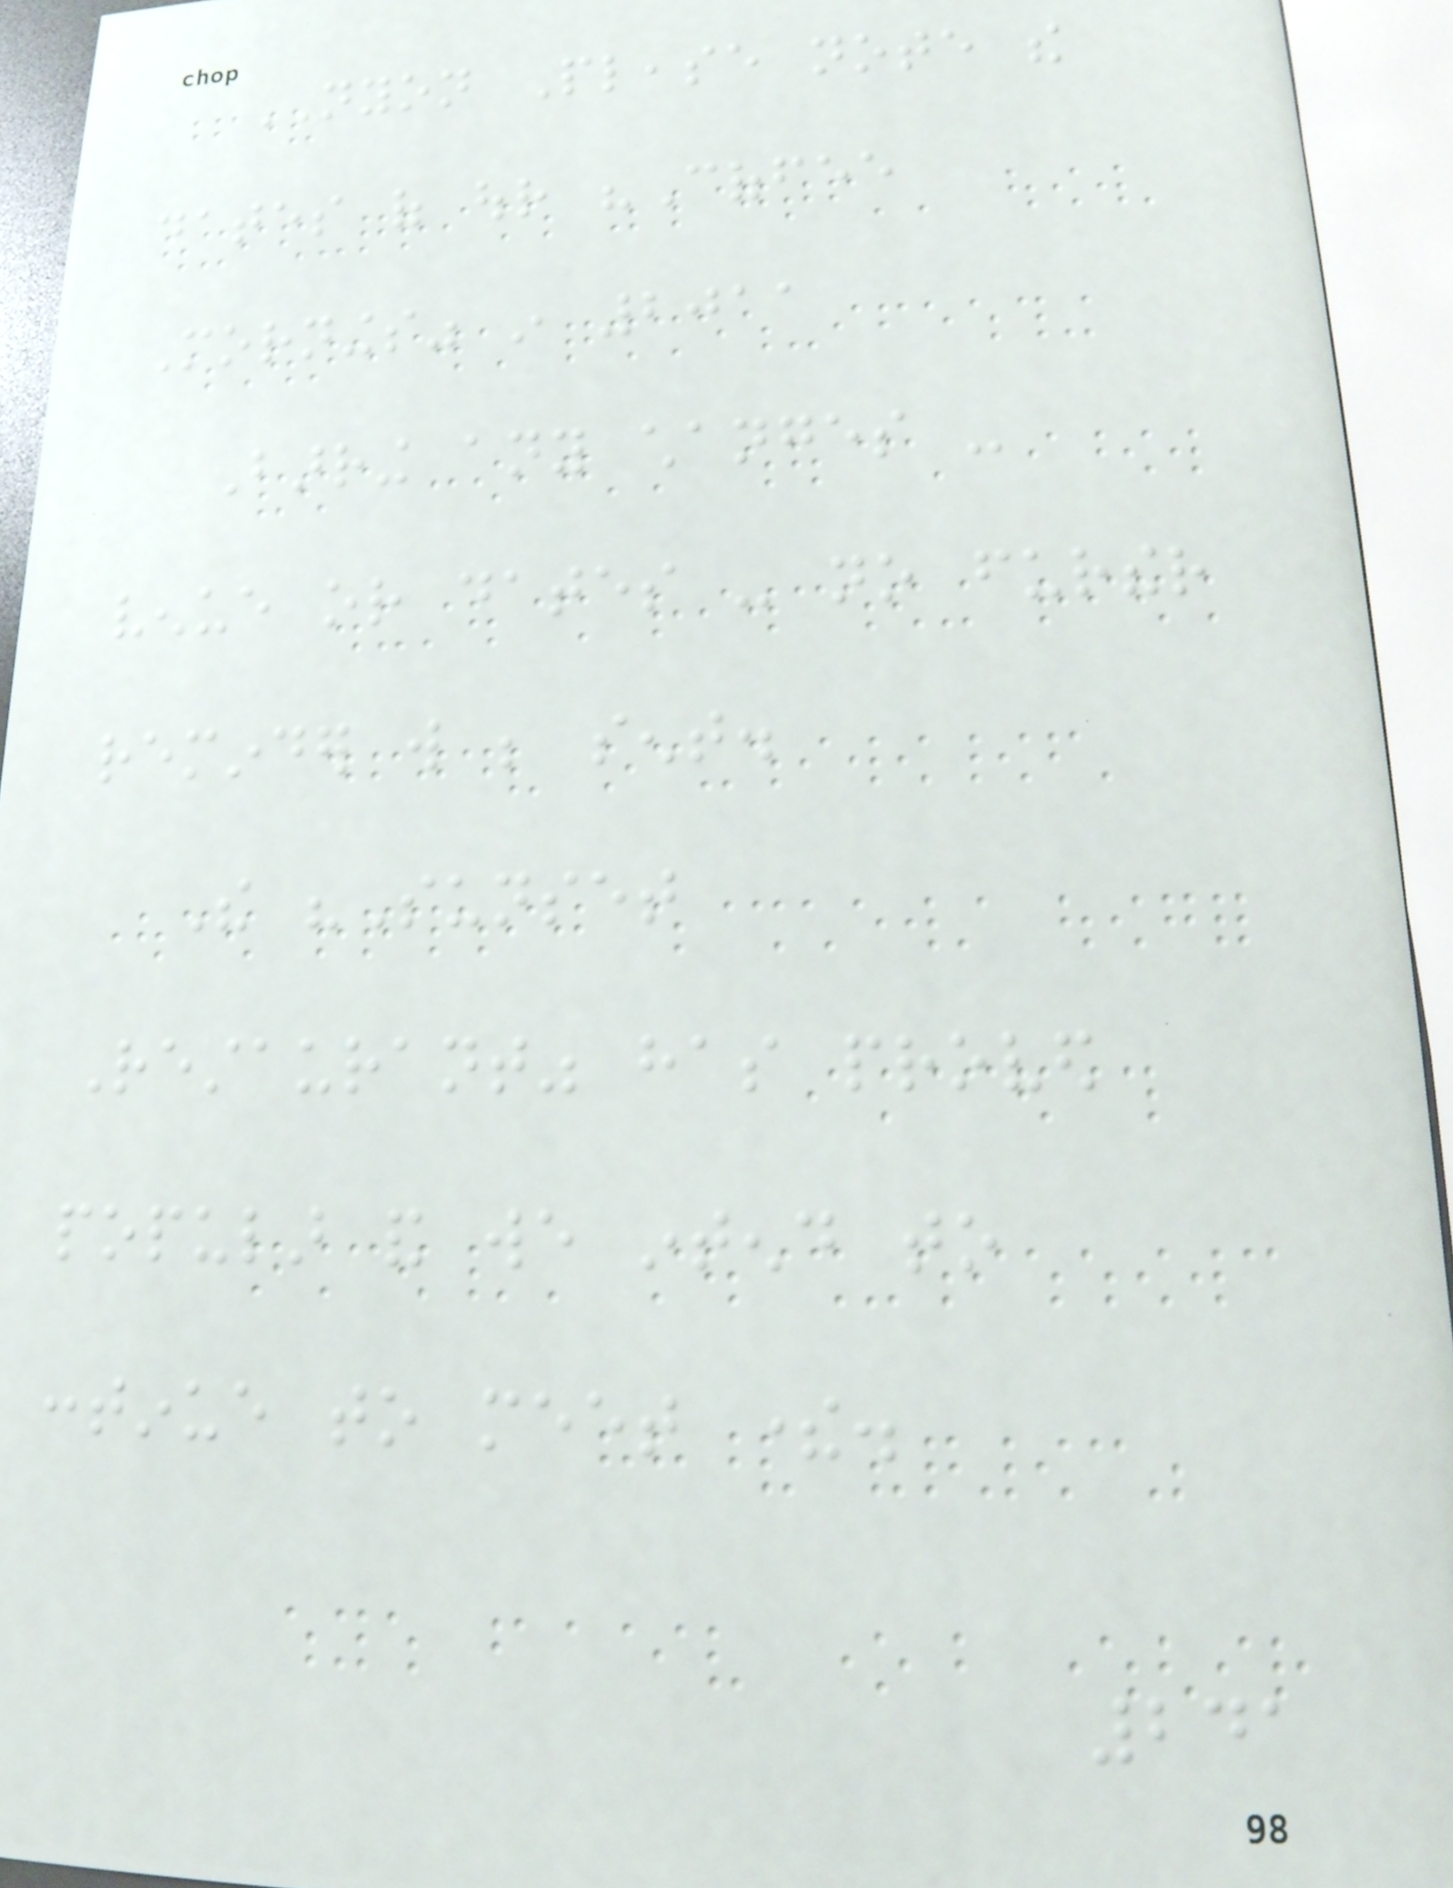NYON Please note the
dates of our "Coffee
Mornings" in 2011
Barring any changes -
venue or dates - no further
reminder will be sent.
The "Sunset
Restaurant" has proved
popular and we intend to
continue to meet there.
241
